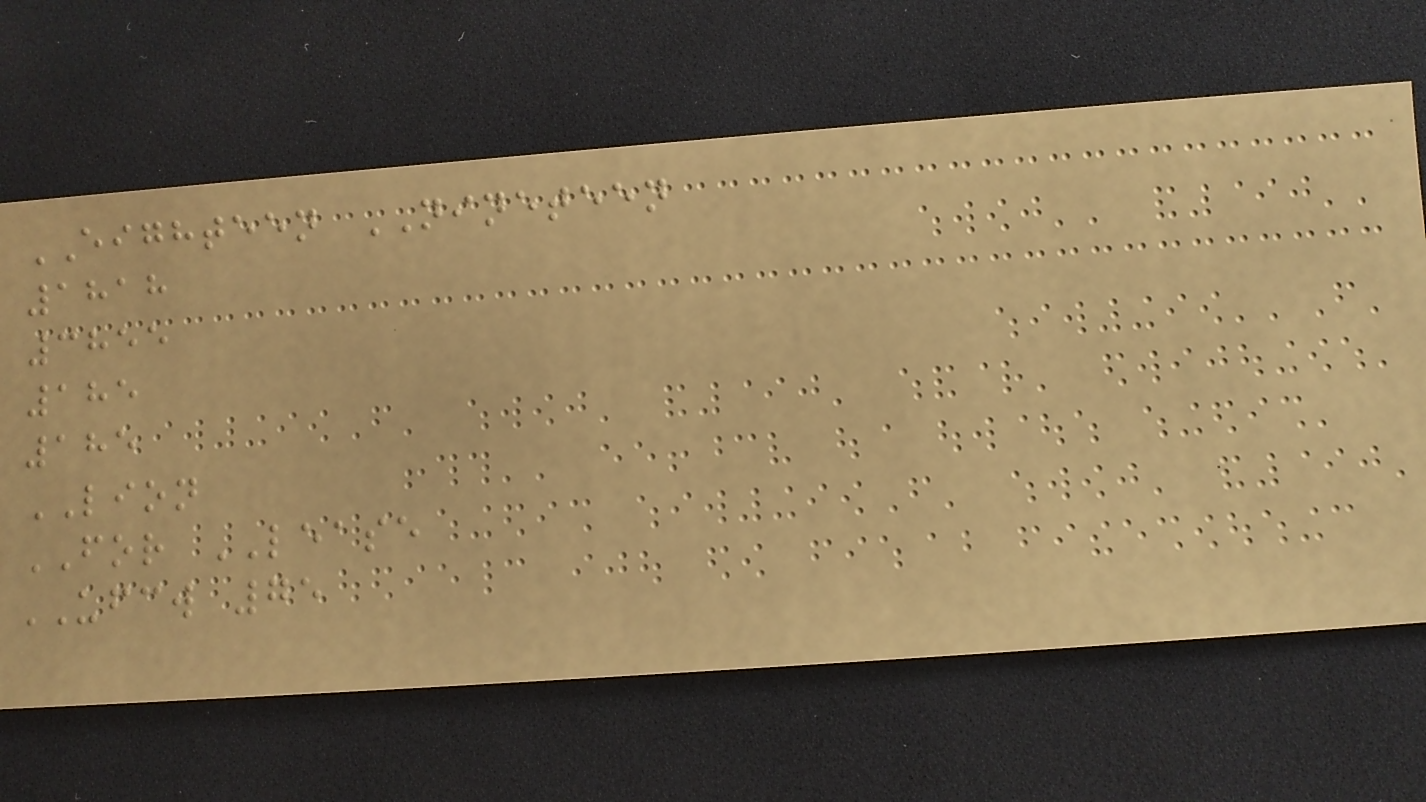EIGHTEEN NINETEEN
1818
3855
185
185
LION
FOR LEASE
UFCW 75
